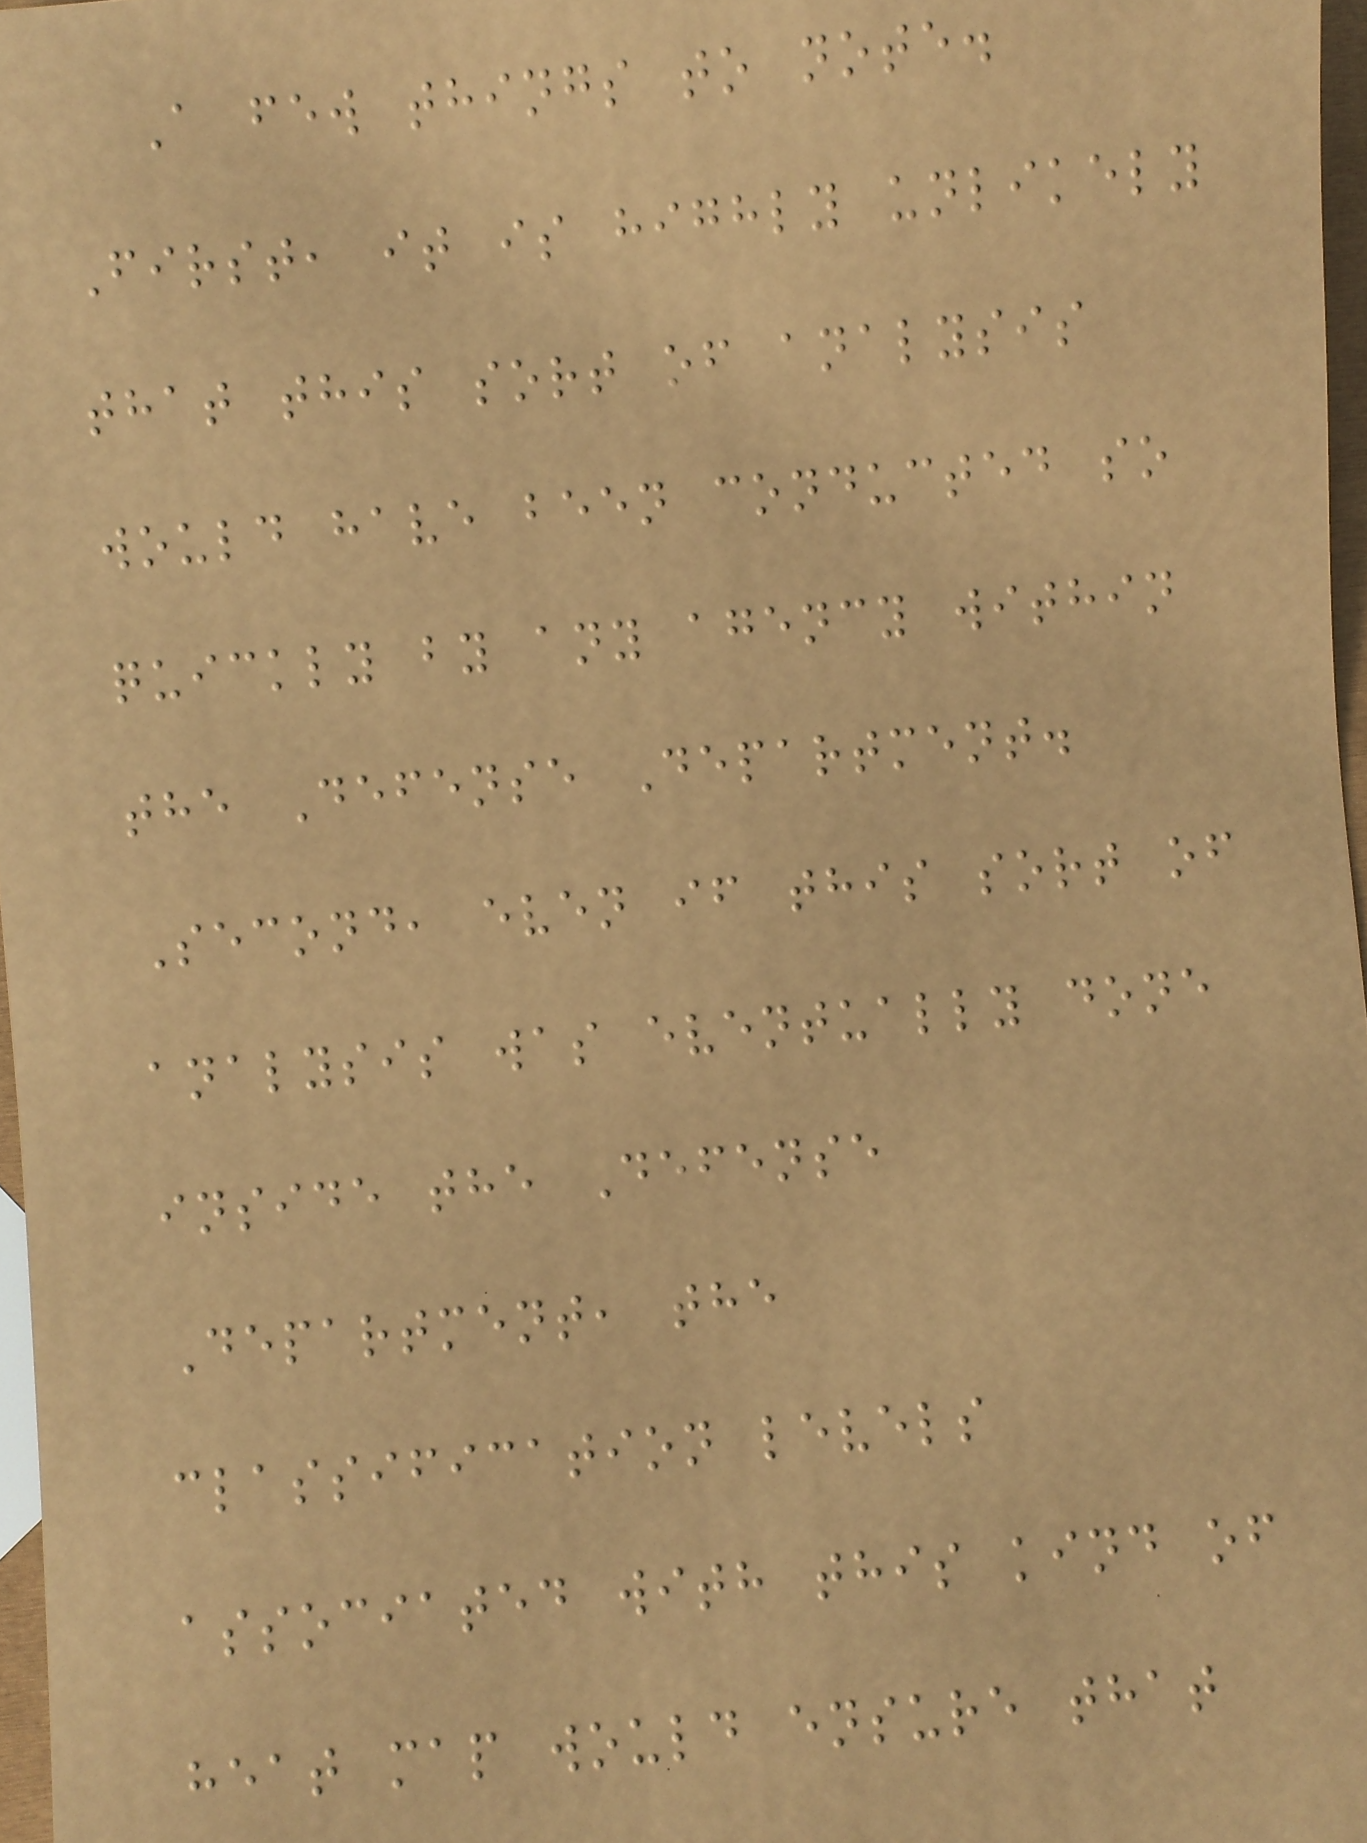A few things to note.
First, it is highly unlikely
that this sort of analysis
would have been conducted so
quickly by any agency within
the Defense Department.
Second, even if this sort of
analysis was eventually done
inside the Defense
Department, the
classification levels
associated with this kind of
heat map would ensure that
